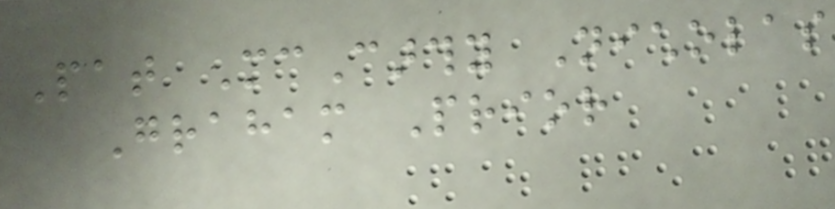Pat McCarthy Nicholas
Graham Prior
